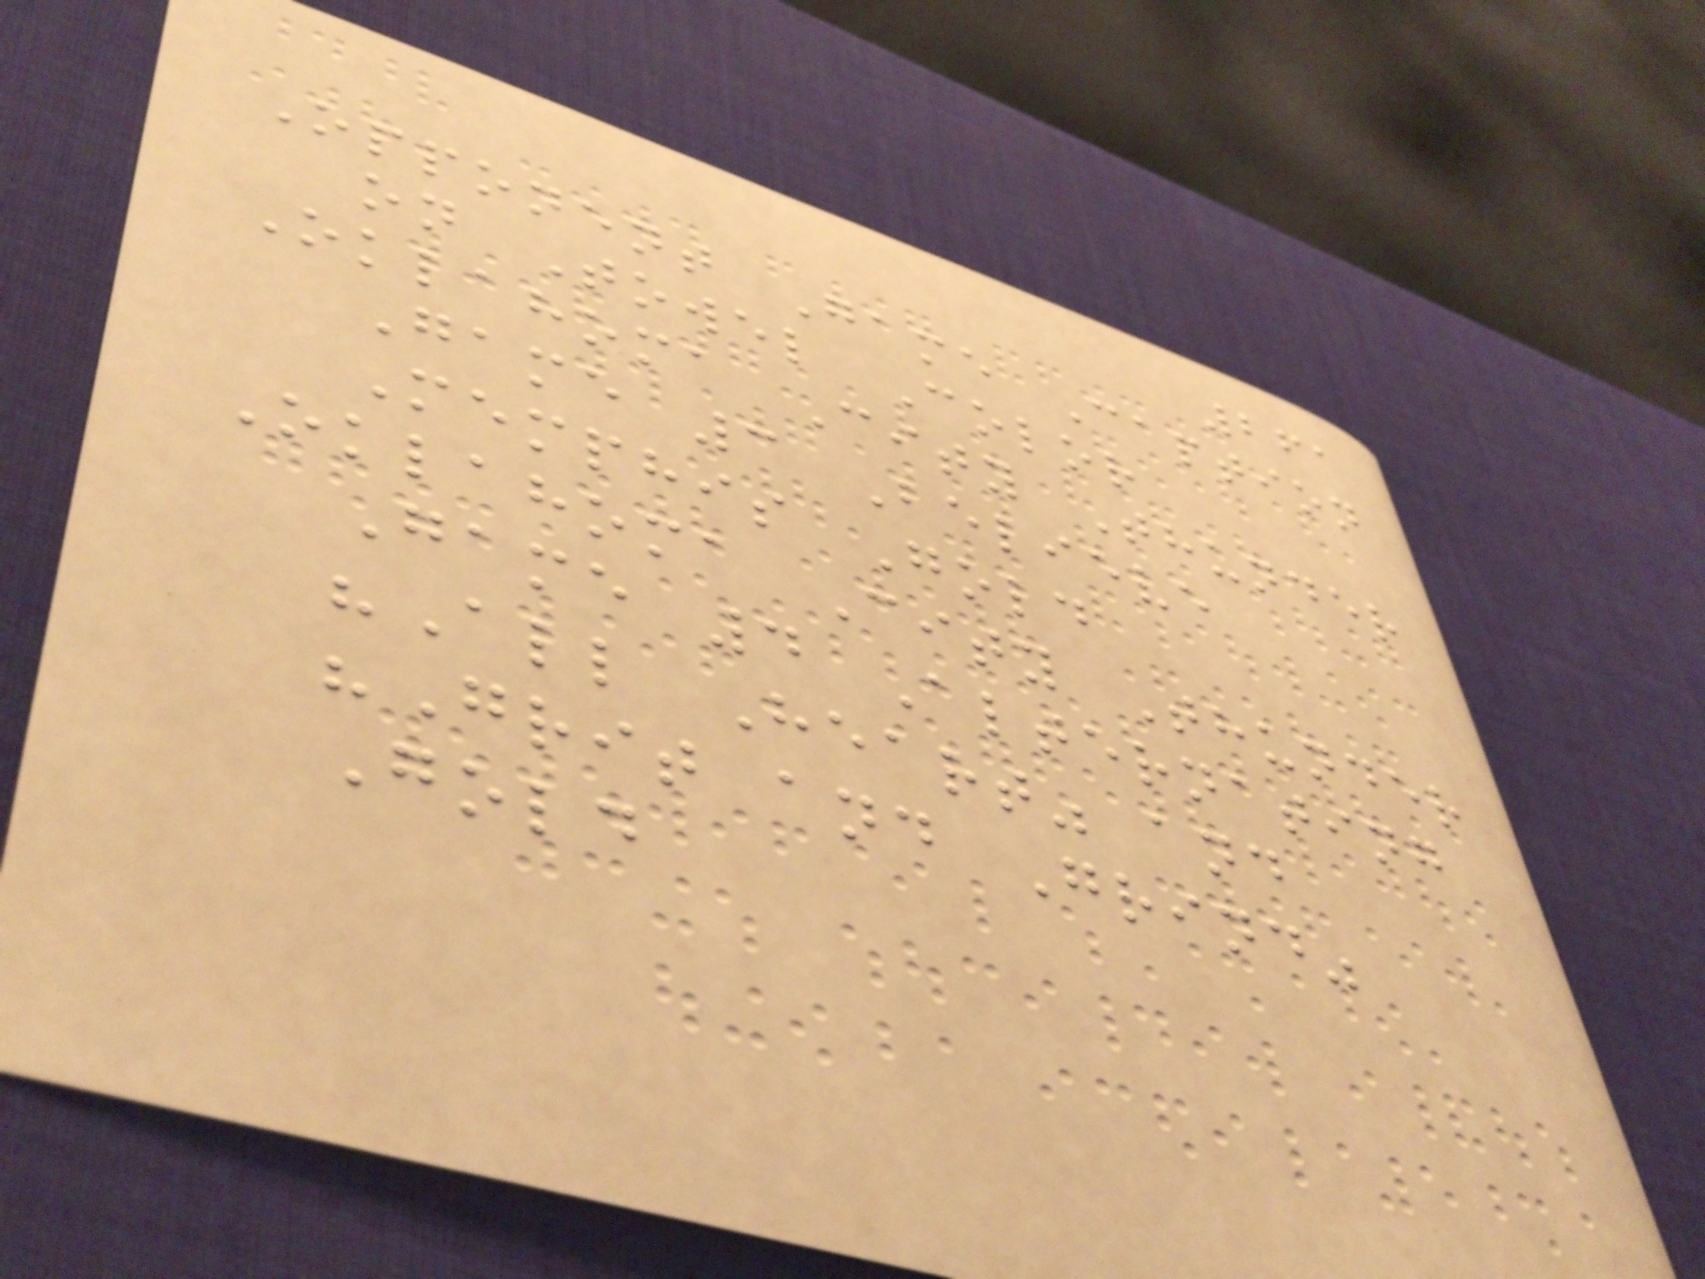261
Opponent Game Caption
on Towel Color
Oklahoma City Thunder
Game 3 Believe
Memphis Gold
Oklahoma City Thunder
Game 4 Alternating
"All Heart" and
"Grit and Grind"
Gold
